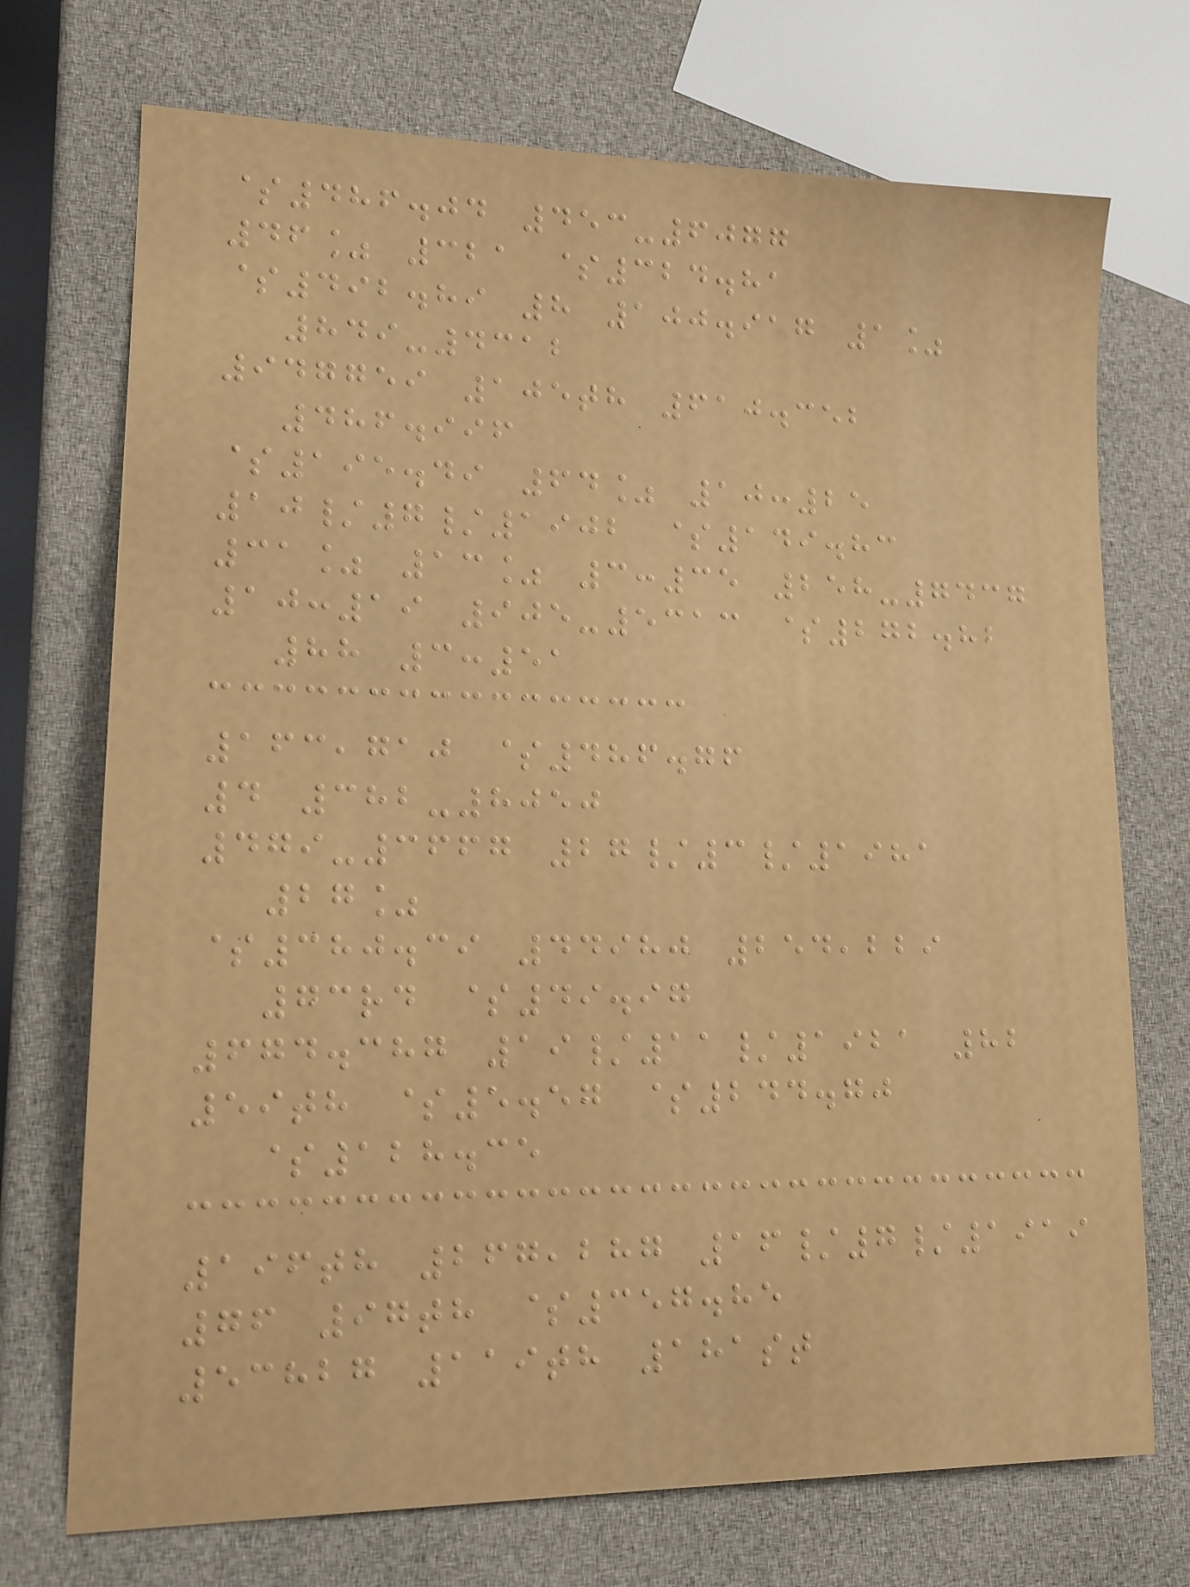$486.04 453-6077
46% 321 $324.81
$492.89 8 100.917 1%
849-4312
947759 105th 610.352
486.996
$195.49 64% 10:25
10/7/1902 $149.83
31% 13% 3:35 258-7437
10:19 905-5313 $272.82
88 3:51
163,710 $486.76
4 382-8050
479-3667 27/3/1981
27%
$380.39 44980 254,229
73rd $49.97
674.387 19/11/1921 82
59th $5.57 $244.70
$128.35
196th 267,287 16/7/1919
76 97th $357.85
53827 119th 181st
